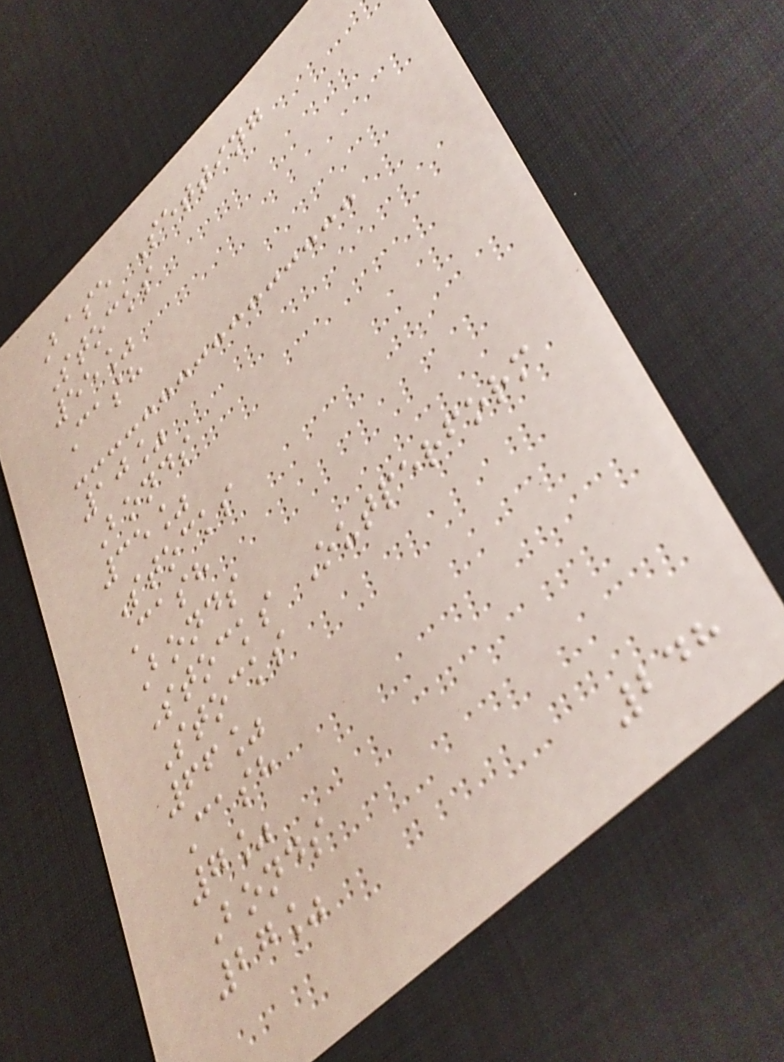Base Setting
Stocks
55%
Cash
10%
Bonds
35%
Stocks
Cash
Bonds
Stocks Outperform
Stocks
66%
Cash
7%
Bonds
27%
248
